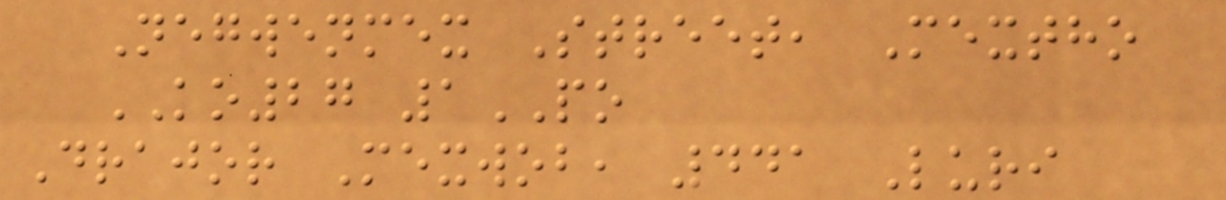Negwenmex Street, Mextho
KO27 1PO
Drajor Mexwob, 441 Luri
